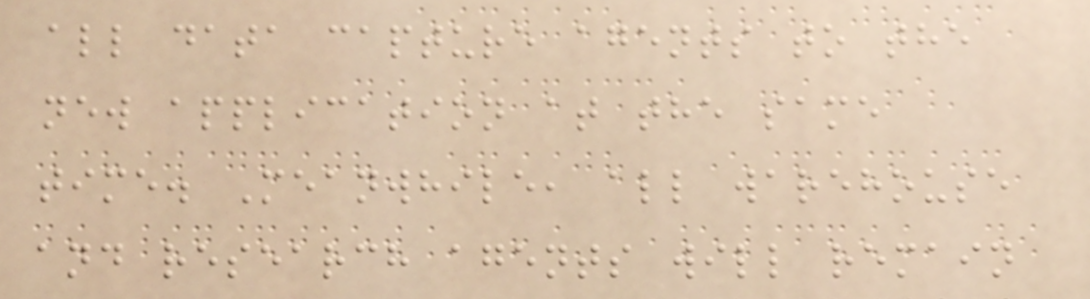all data capture agents to the
new application at the same
time. Meanwhile, all warehouse
and research agents will remain
